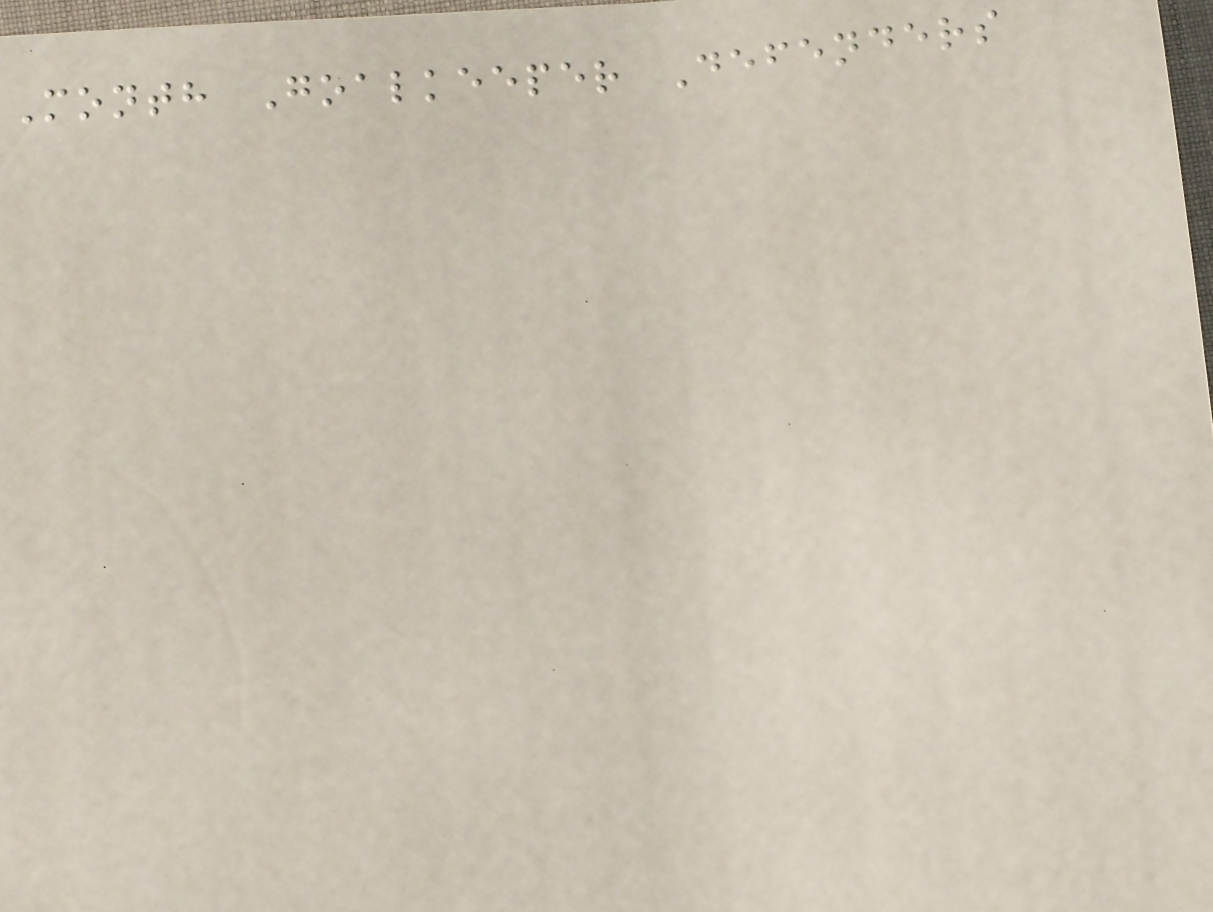Month Goalkeeper Defenders
